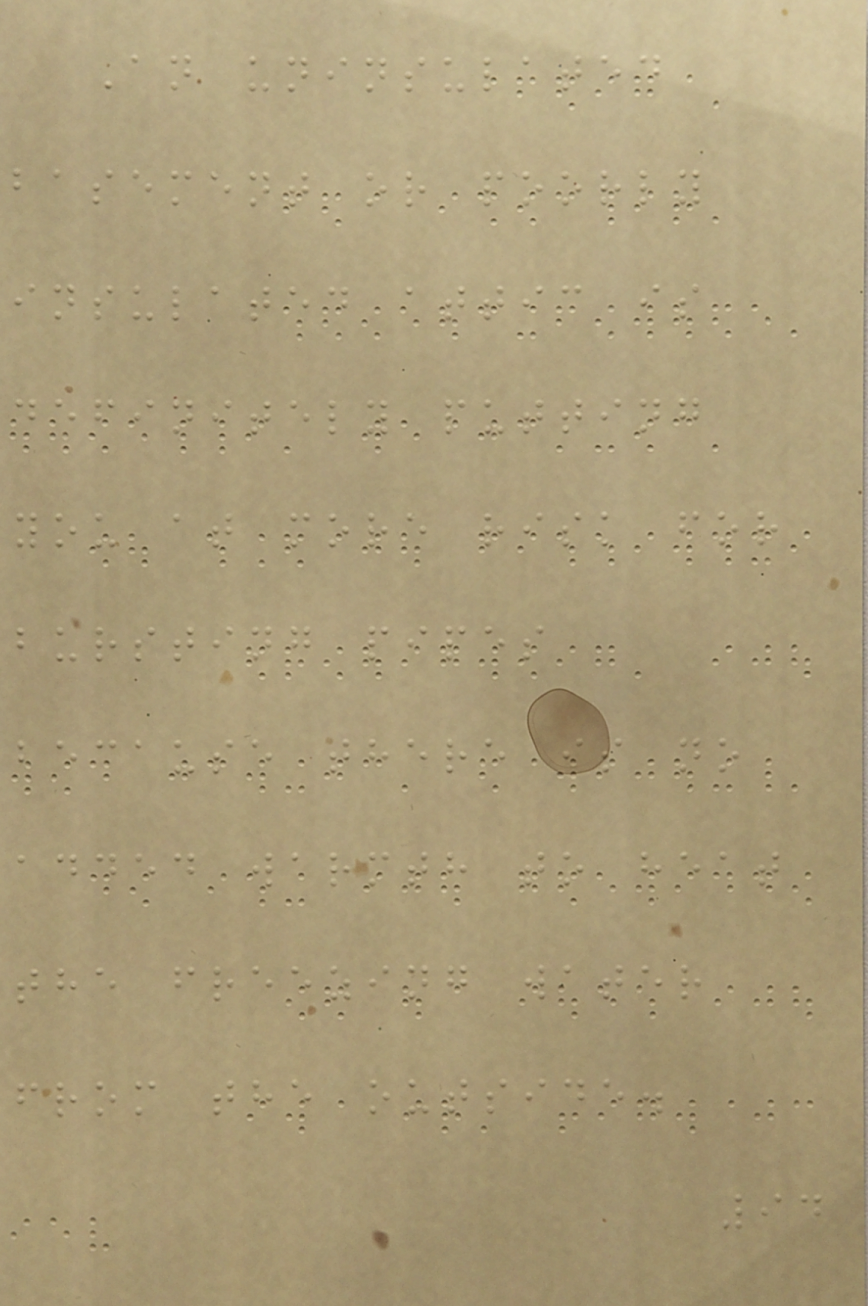An uninsulated
basement or poorly
insulated attic is
definitely putting
you at more risk for
bursting pipes
because there is no
added warmth to heat
the freezing water
from the outside.
94
